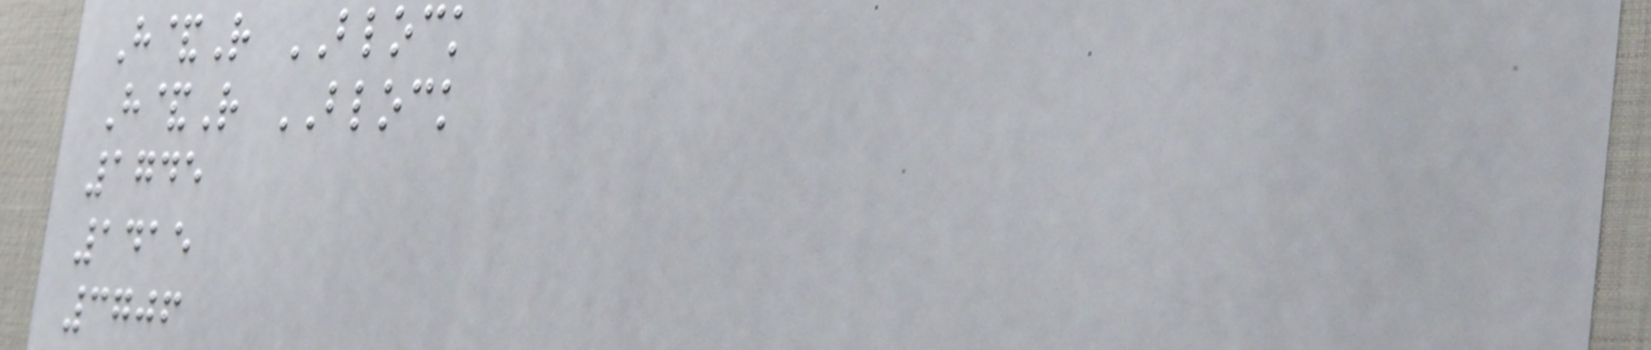H&R BLOCK
H&R BLOCK
1745
1415
3706
